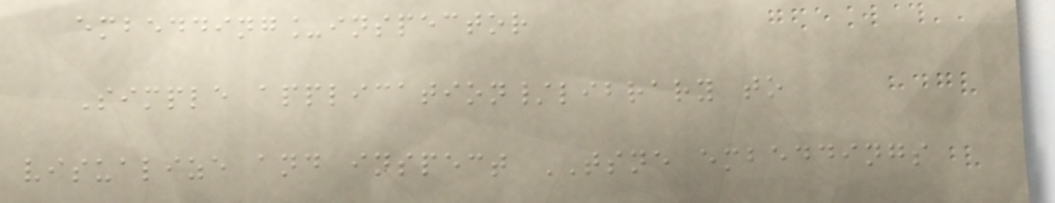embedding_inspector
Simple application/library to
visualize and inspect TSNE embeddings
